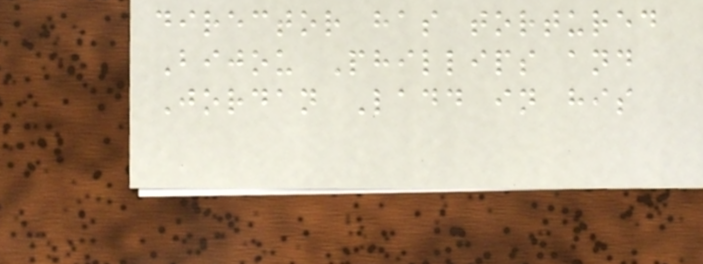director has tortured
Bijou Phillips and
Jordan Ladd in his
